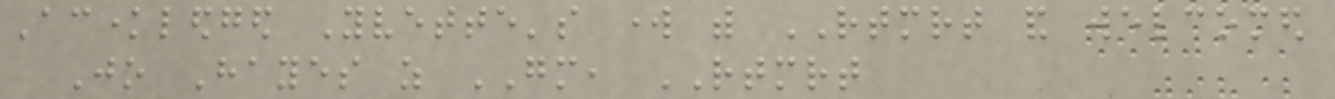Acknowledged Yvette's work with RTMRT and welcomed
Jo Hayes as GM, RTMRT
